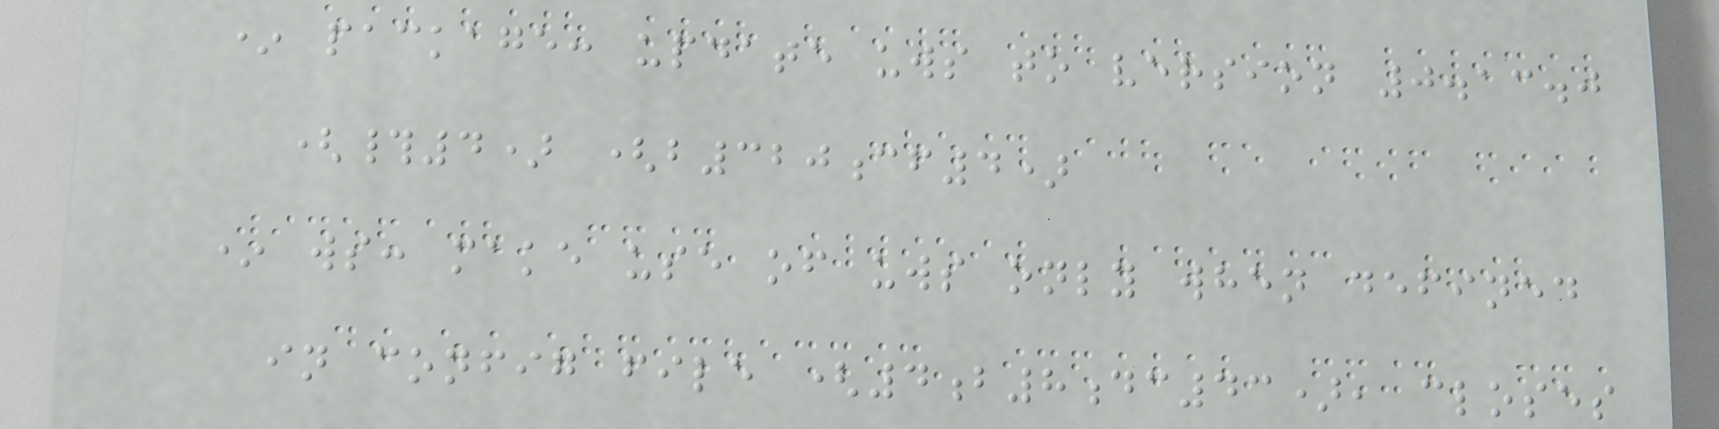* package: update uws to version 0.13.0
(#4) (b320cf4)
* ws: make use of uws only when defined
in config file (4b8dc43), closes
